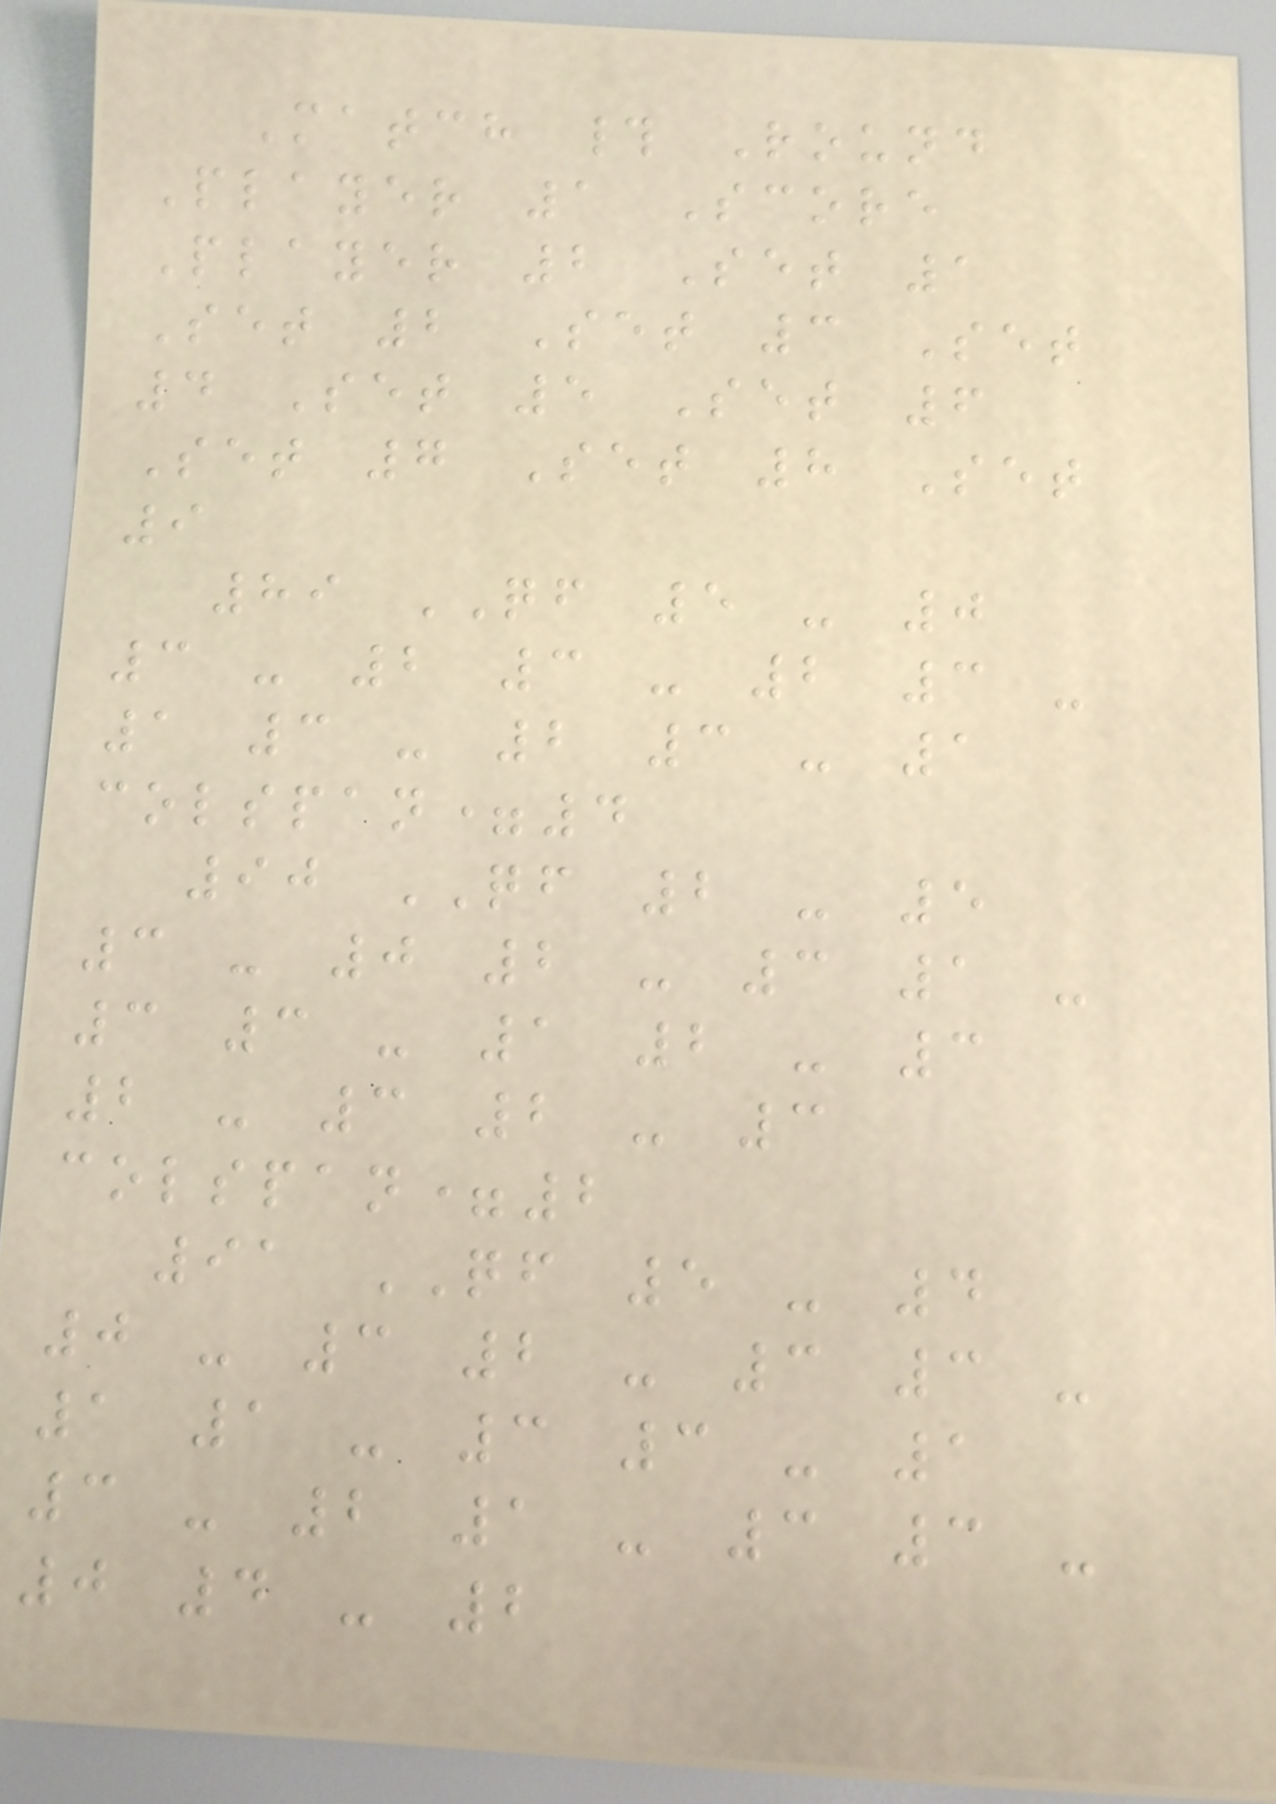Match # Round
Player 1 Score
Player 2 Set 1
Set 2 Set 3 Set
4 Set 5 Set 6
Set 7 Set 8 Set
9
89 QF 5 - 0
3 - 2 3 - 2 3 -
1 3 - 2 3 - 1
colspan=4
90 QF 2 - 5
3 - 0 2 - 3 1 -
3 3 - 1 2 - 3
2 - 3 2 - 3
colspan=2
91 QF 5 - 4
0 - 3 2 - 3 3 -
1 1 - 3 3 - 1
3 - 2 1 - 3 3 -
0 4 - 2
